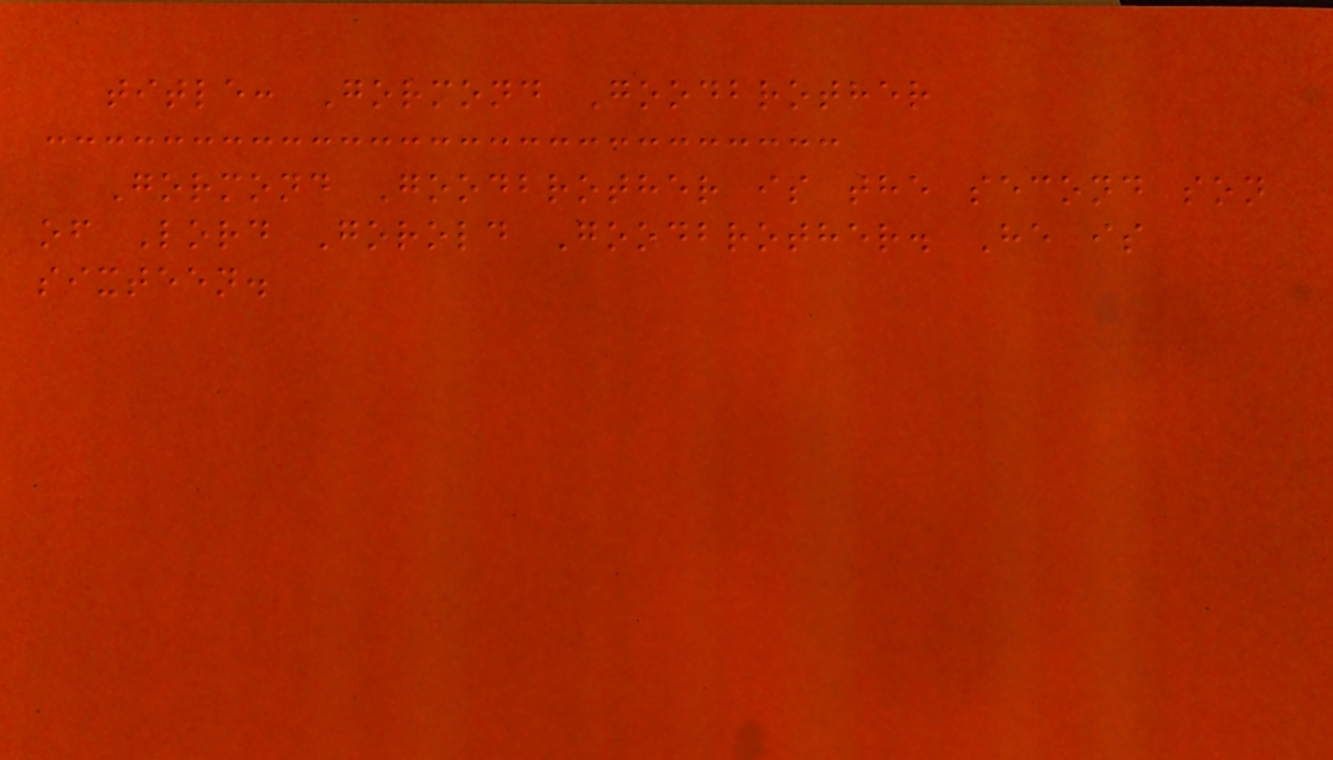title: Gormond Goodbrother
Gormond Goodbrother is the second son
of Lord Gorold Goodbrother. He is
sixteen.
